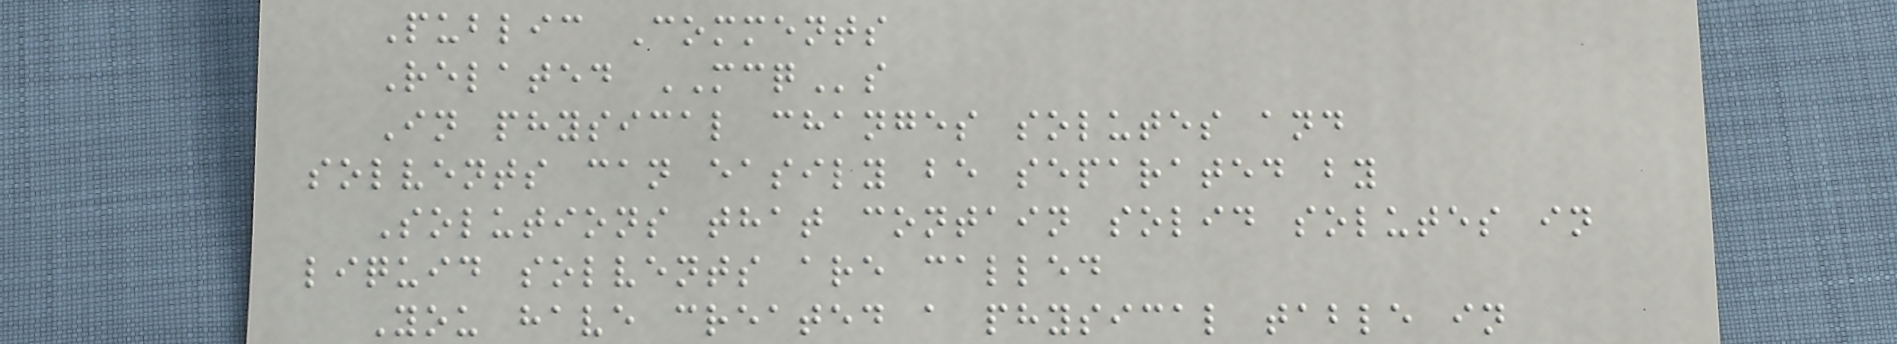Public Comments
Related MCQs
In physical changes solutes and
solvents can easily be separated by
Solutions that contain solid solutes in
liquid solvents are called
You have created a physical table in
